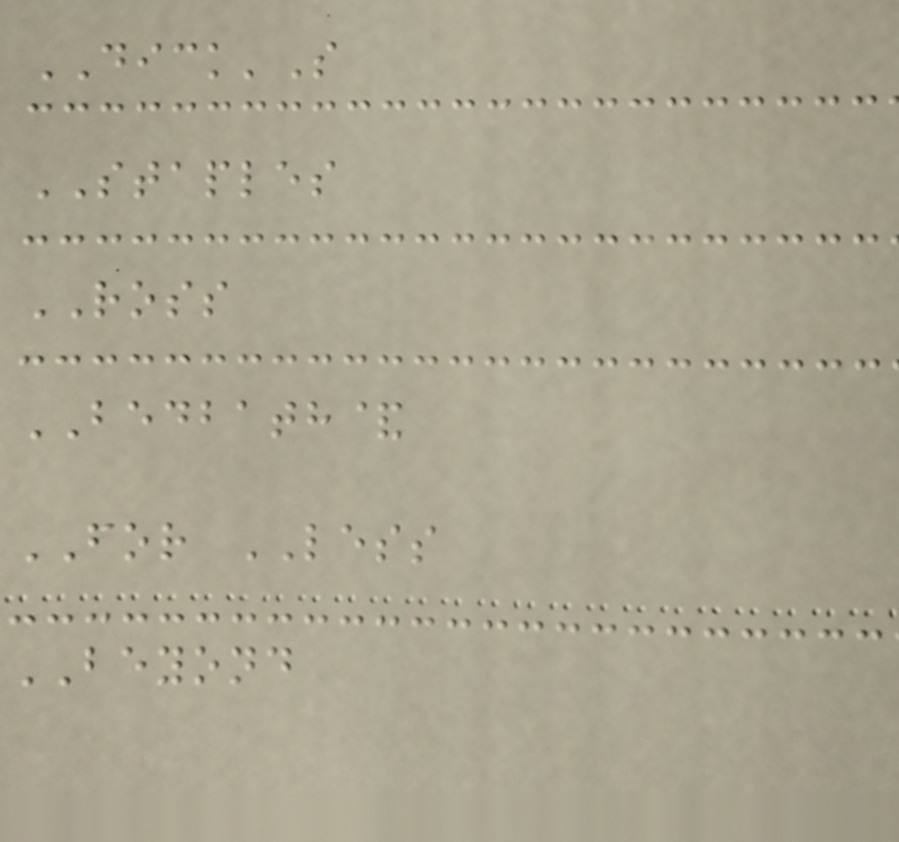DICK'S
STAPLES
ROSS
BEDBATH&
FOR LESS
BEYOND
